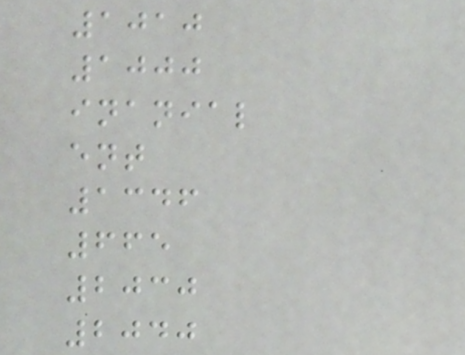1010
1000
inanial
ent
1346
665
2030
2040
